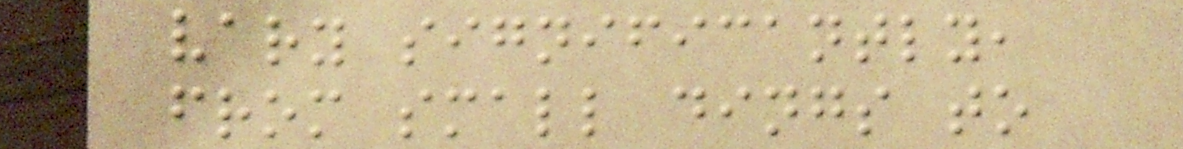vary significantly,
from small dings to
